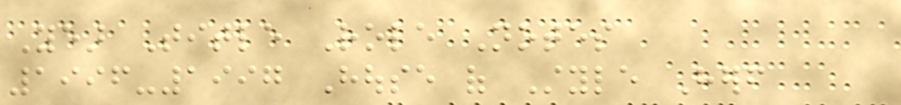Year Title Role Notes
1996-1997 House of Style Herself
